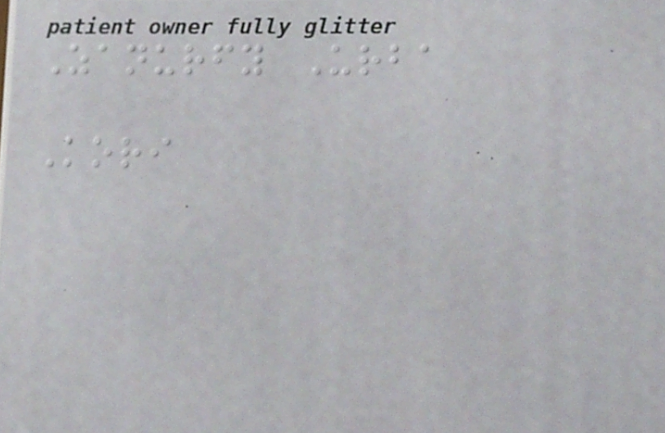Zanurfy Urba
Kori
